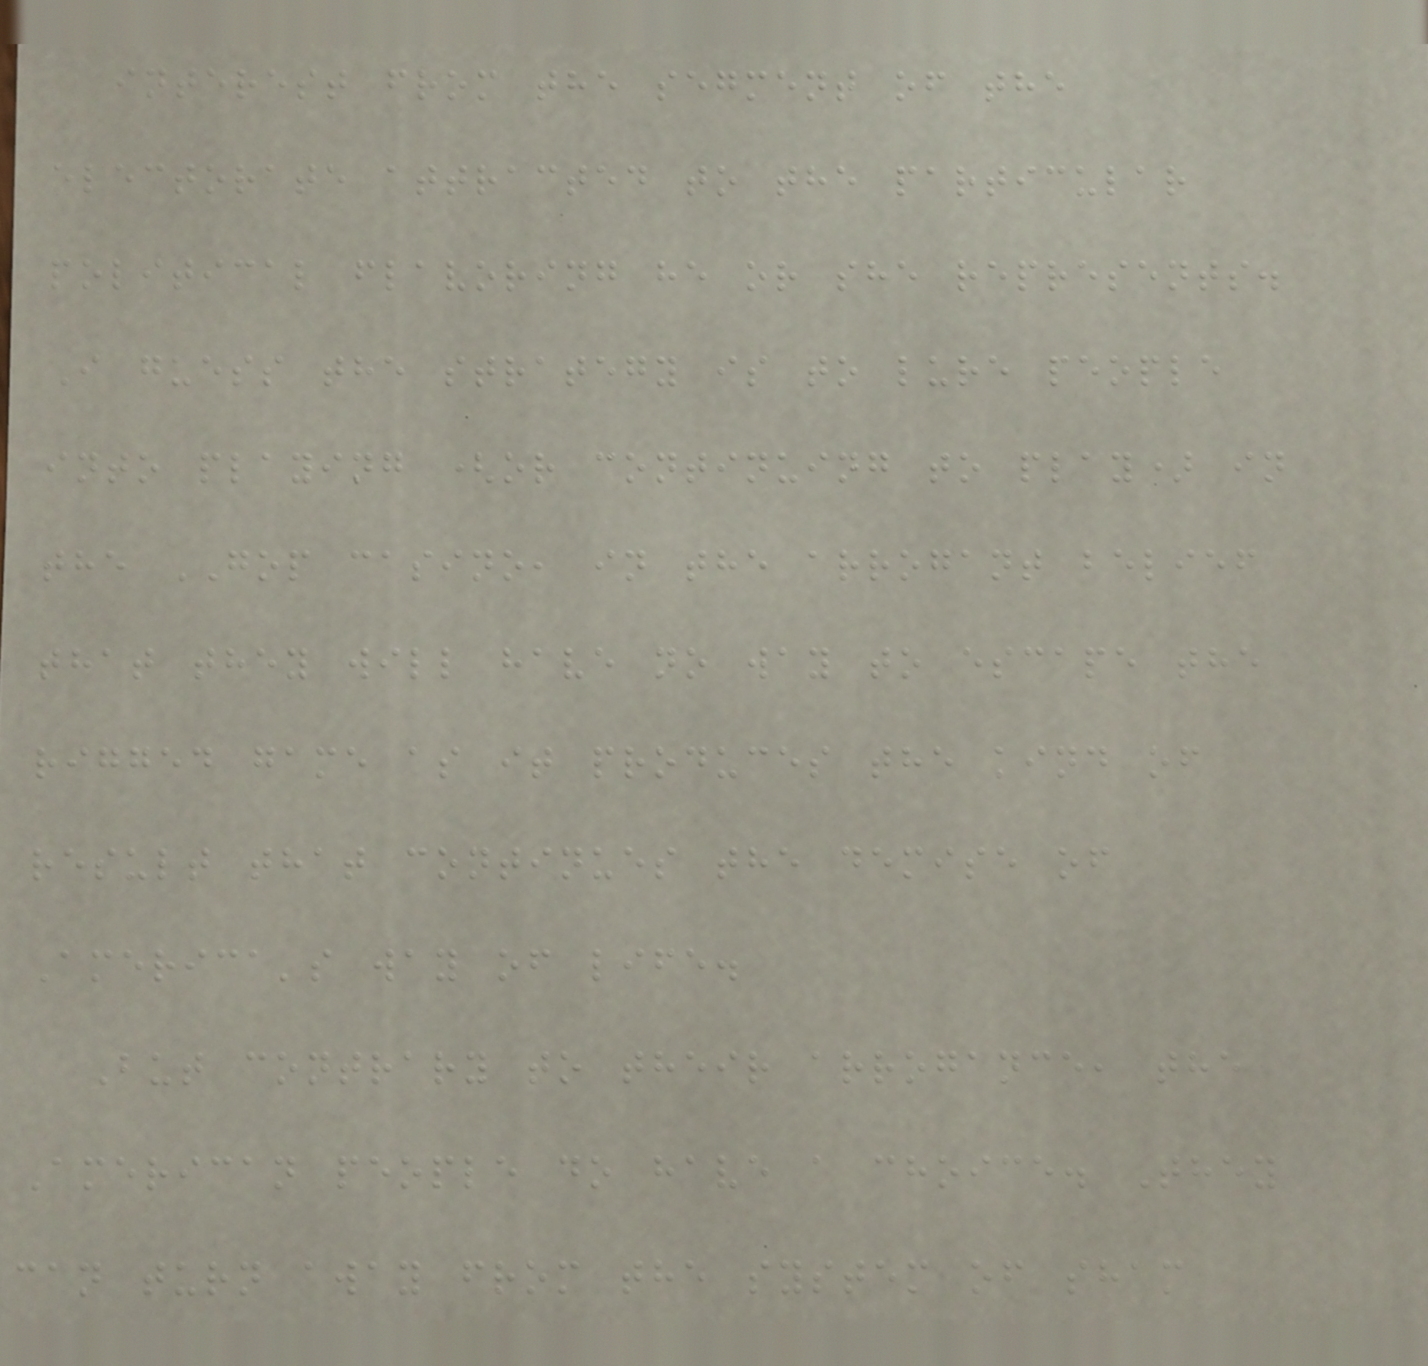interest from the segment of the
electorate attracted to the particular
political flavoring he or she represents.
I guess the strategy is to lure people
into playing (or continuing to play) in
the GOP casino, in the arrogant belief
that they will have no way to escape the
rigged game as it produces the kind of
result that continues the demise of
America's way of life.
But contrary to their arrogance, the
American people do have a choice. They
can turn away from the system of sham
